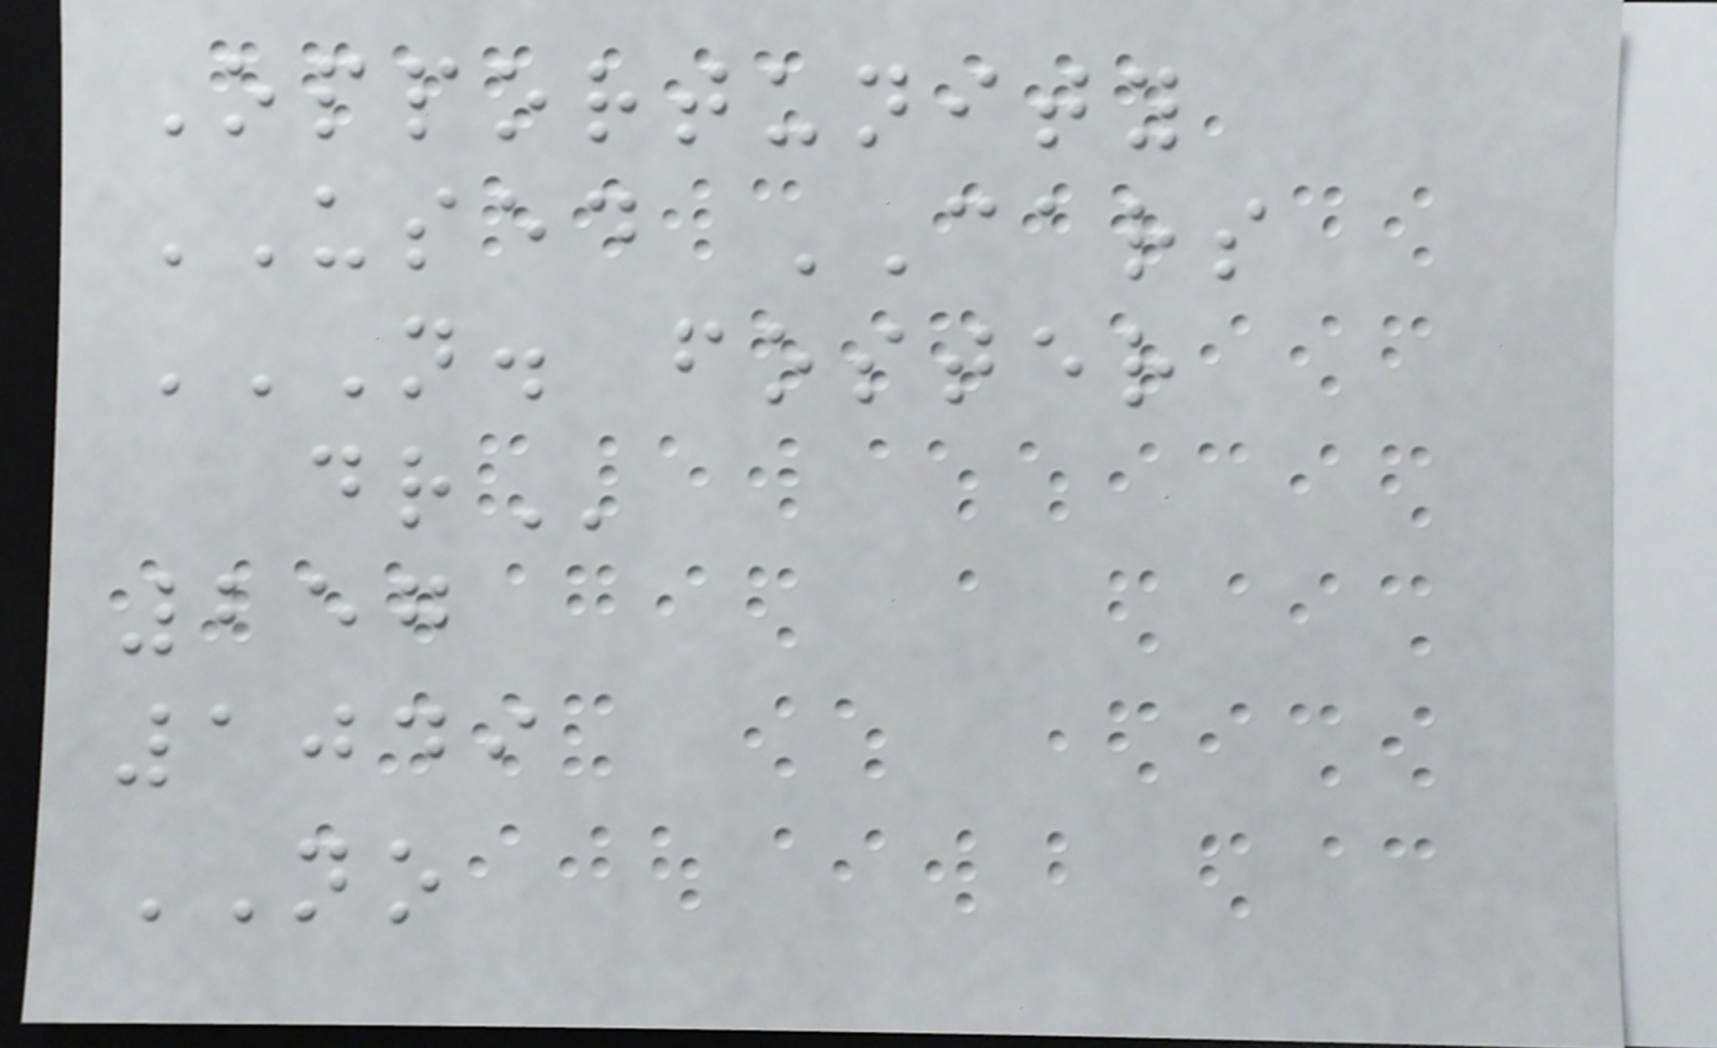Opportunity
USED CARS
N. FOSTER
DR
257
1049
NO
